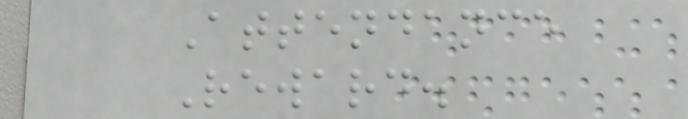Attendance
Reward.
